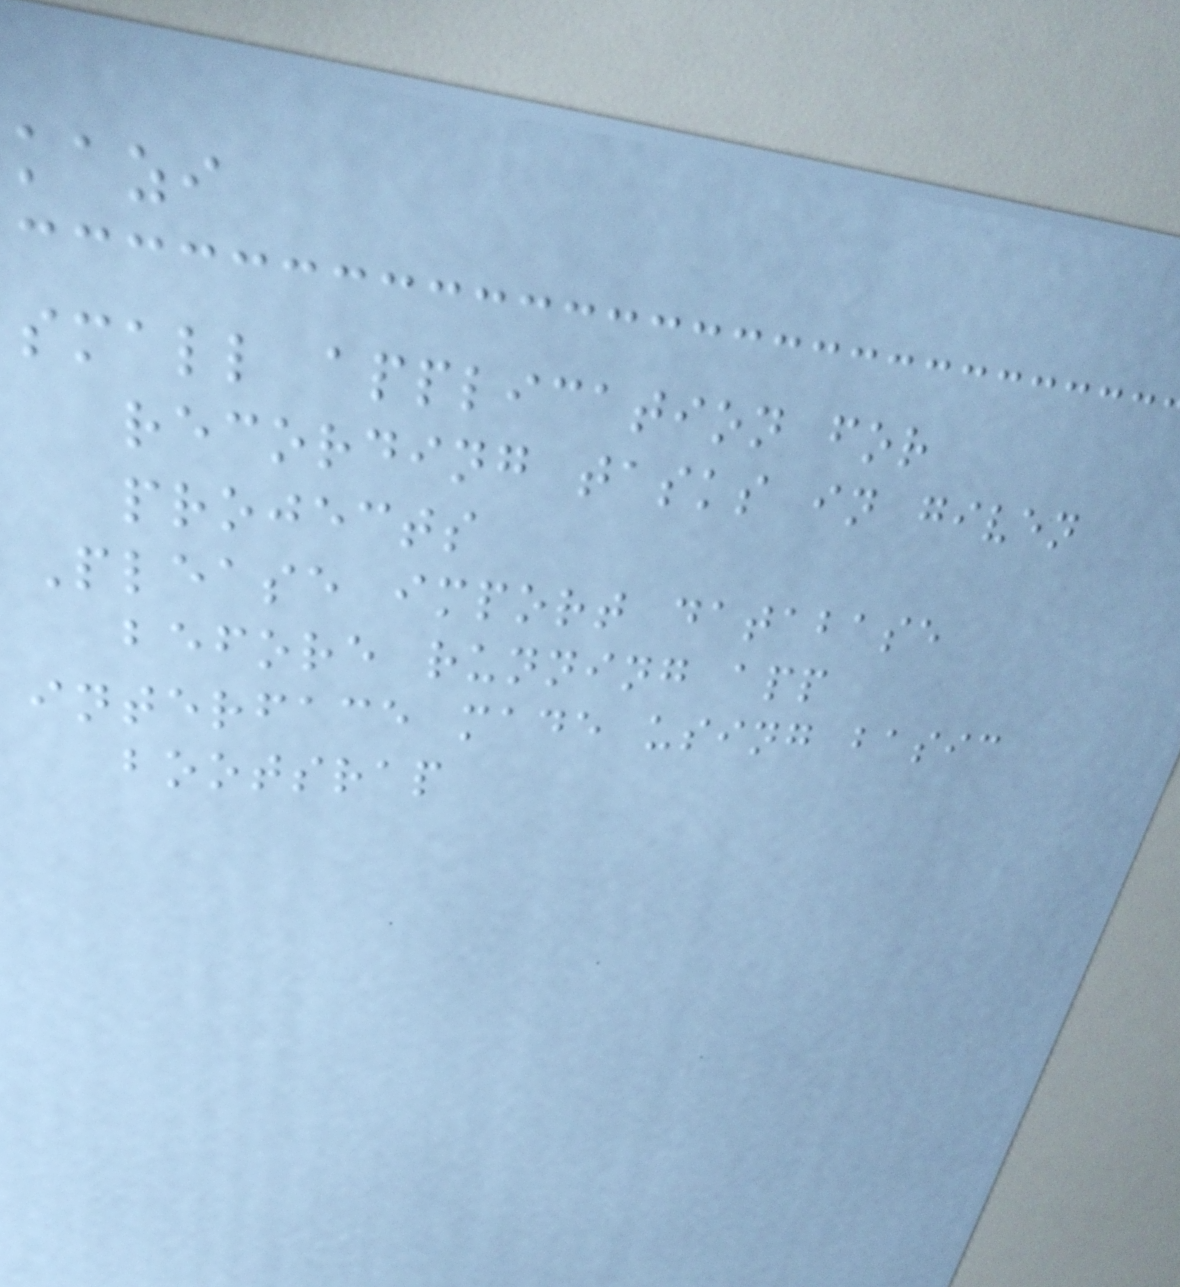kazi
small application for
recording tasks in given
projects
Please import database
before running app
interface made using basic
bootsrap
